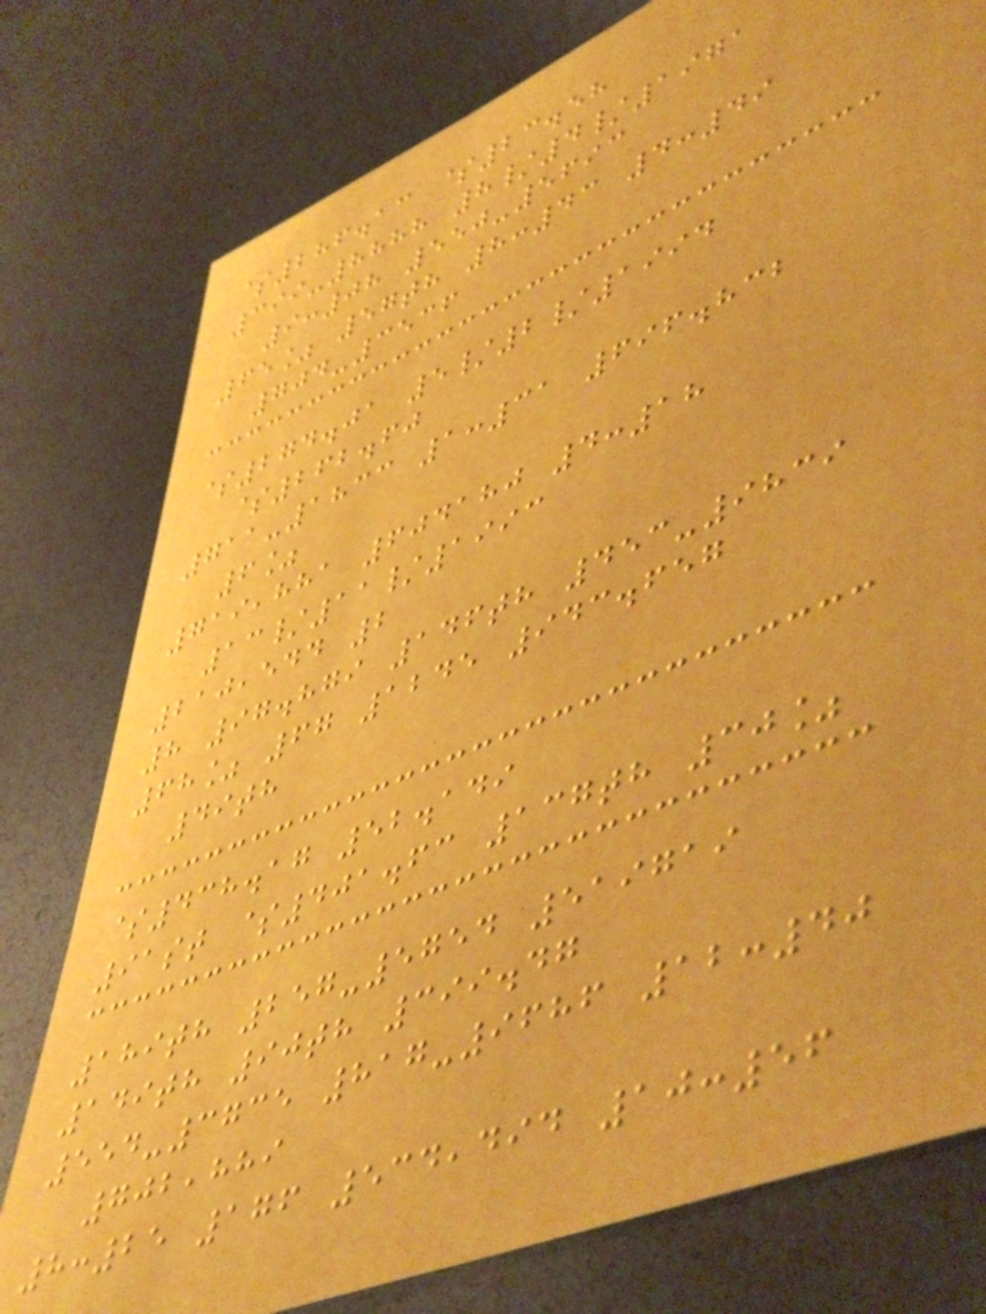$286.13 $23.58
399-8888 8/4/1971
9:08 550-5693
65% 57th 8:43 4:49
704-3536
$274.01 5/2/1994
$262.60
711-1833 1:31 696.832
6%
719,881 604180 4:18
13/11/1993
210,544 2
8 97.879 146th 453-9839
68% 67 1245 943.657
49th
$438.17 52.149
91st $401.63 137th 30%
189th 257-5754 519719
149th 90th 399.47
554-3735 817-9686 12:40
702,889
8:25 176 534,494 10:56
